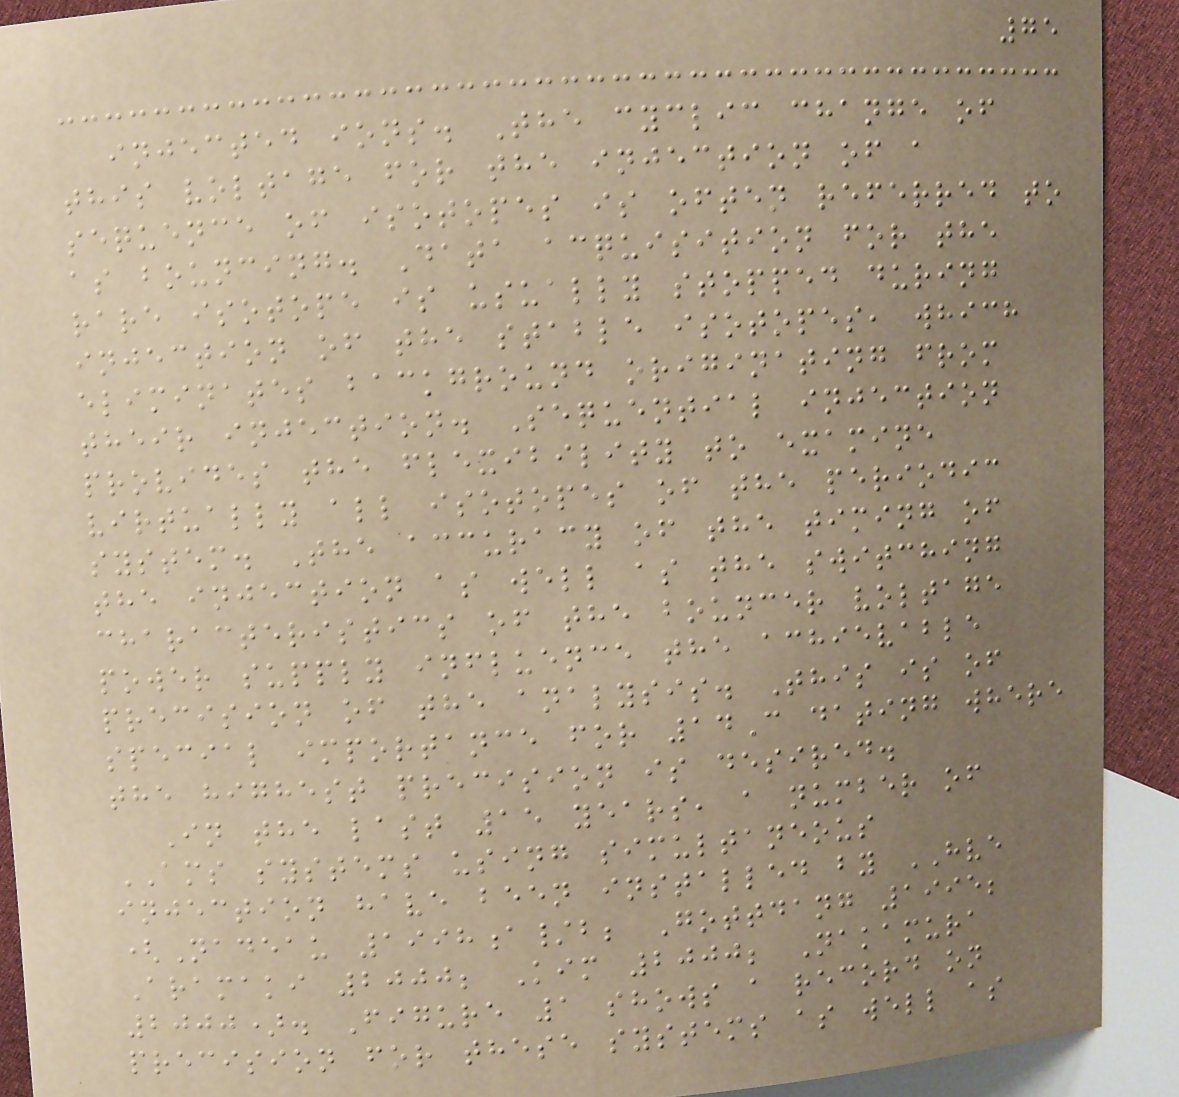75
injected ions. The cyclic change of
this voltage for the injection of a
sequence of isotopes is often referred to
as bouncing. Data acquisition for the
rare isotope is usually stopped during
injection of the stable isotopes, which
eliminates background originating from
their injection. Sequential injection
provides the flexibility to examine
virtually all isotopes of the periodic
system. The accuracy of the timing of
the injection as well as the switching
characteristics of the bouncer voltage
power supply influence the achievable
precision of the analysis. This is of
special importance for 14C dating where
the highest precision is desired.
In the last 15 years, a number of
AMS systems using simultaneous
injection have been installed by HVE
(Nadeau 1998a/b; Gottdang 1995;
Aramaki 2000; Kim 2000; Nakamura
2000). Figure 1 shows a record on
precision for these systems as well as
